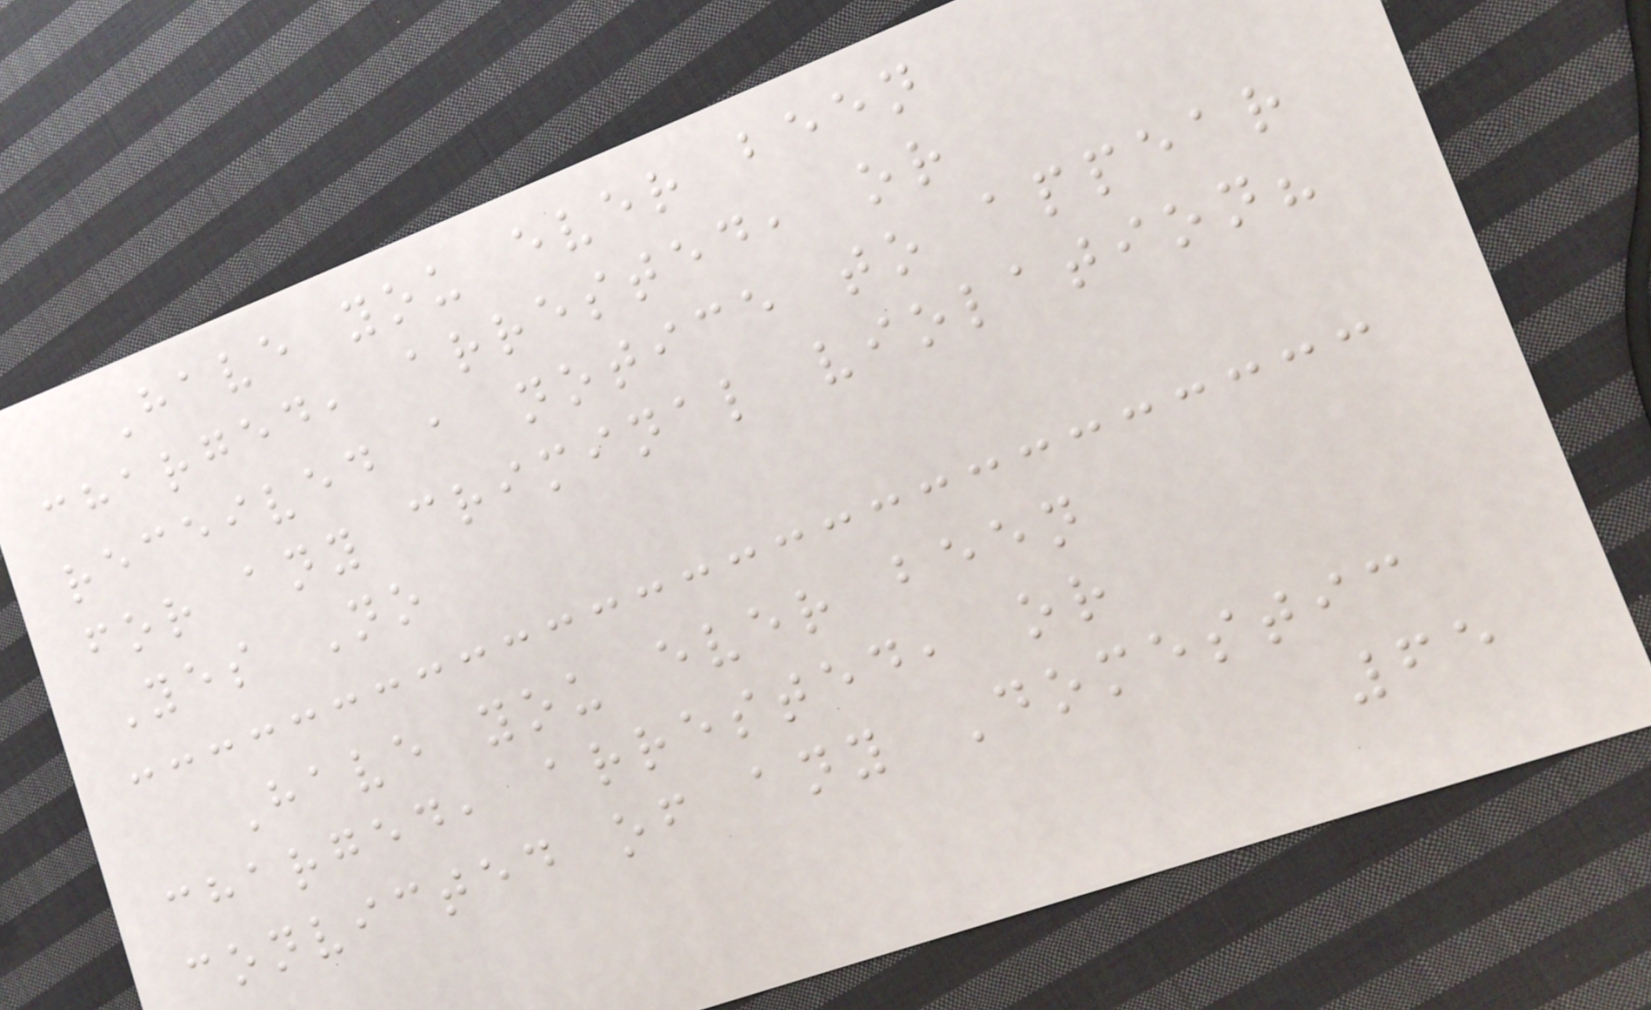Have you ever been
charged, arrested, or
received a notice to appear
for any criminal violation?
Yes No
Have you ever been
charged, arrested, or
convicted of any Domestic
65
